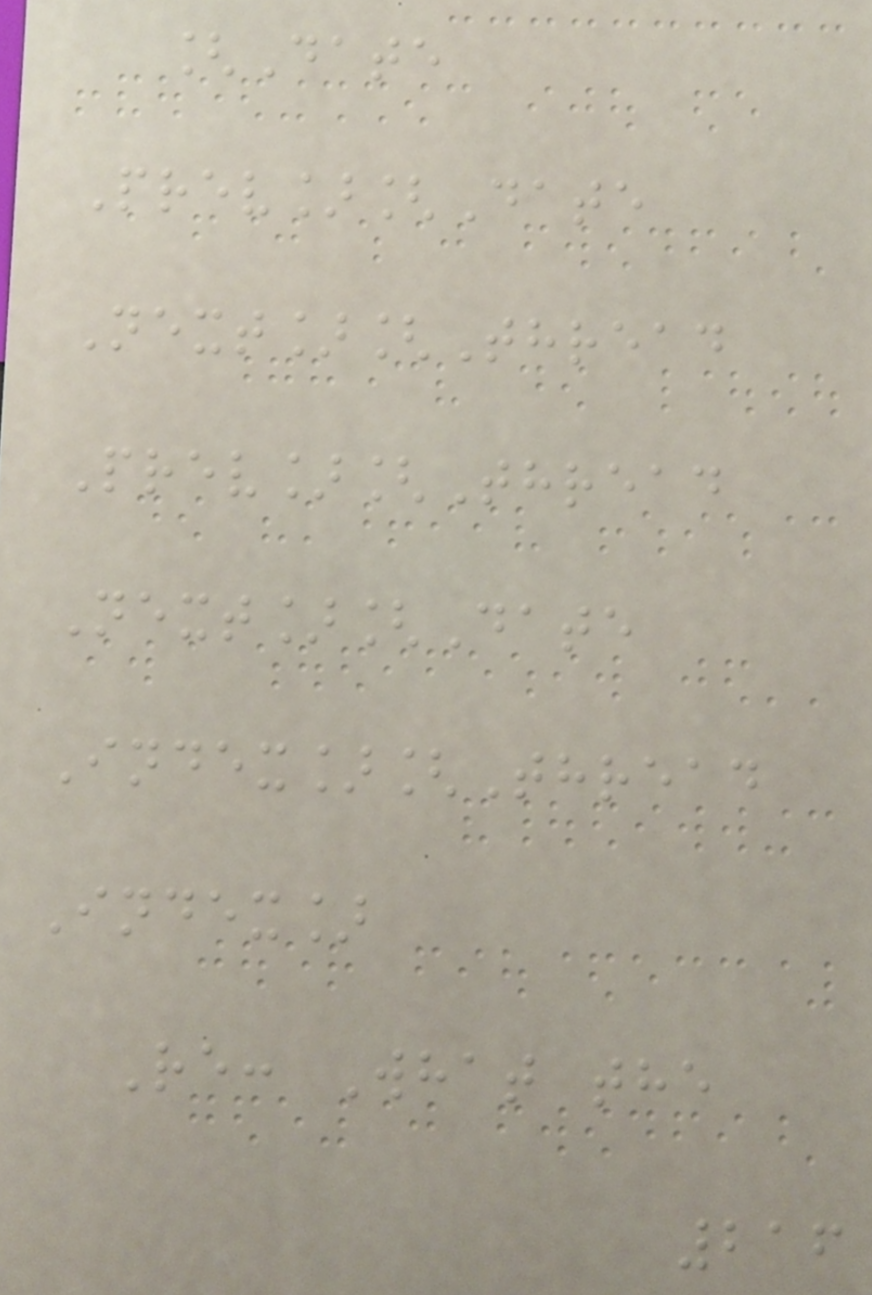[Date
Prev][Date
Next][Thread
Prev][Thread
Next][Date
Index][Thread
Index]
Re: What the
216
